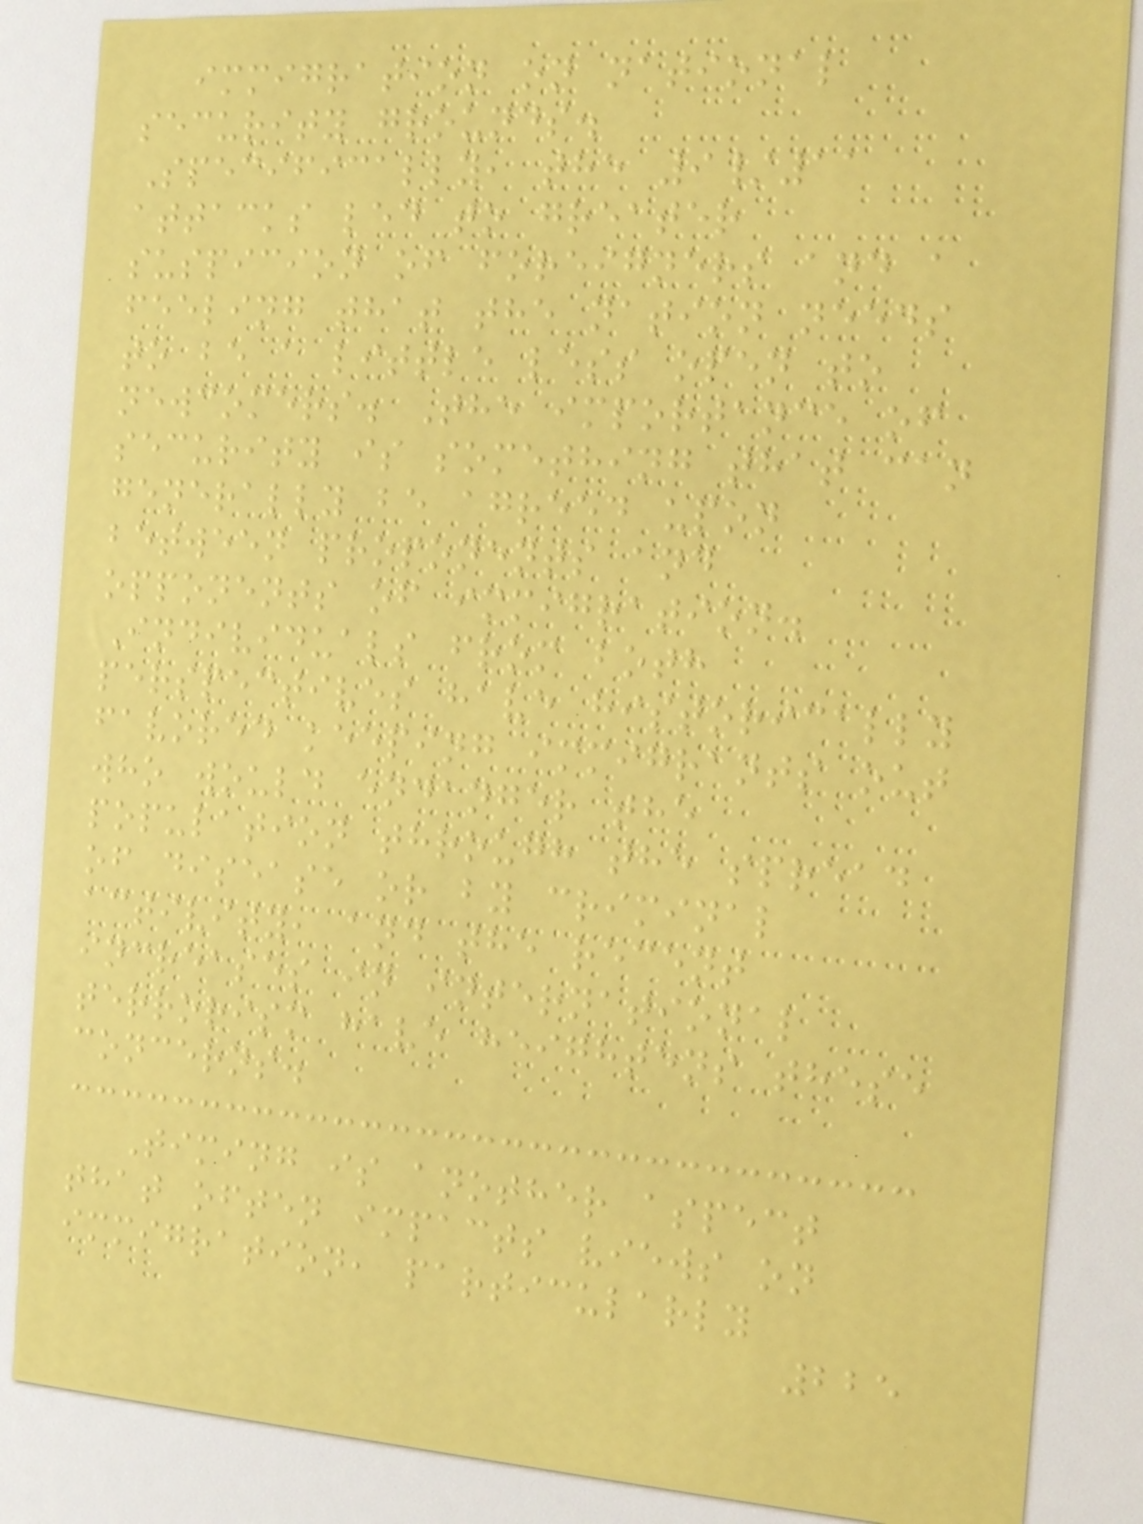immigration on national
security grounds.
Specifically, the 9/11
attacks led to greater
suspicion of foreigners and a
feeling that the nation needs
to be a little less open to
newcomers. The importance of
security is something that can
generally be agreed upon
between proponents and
opponents of immigration.
Individuals from both
perspectives have historically
favored keeping immigrants out
who would endanger the
population through the spread
of disease or by criminal
activity, and the recent
increases in international
terrorism have heightens these
concerns.
Timing is another aspect
that often impacts views on
immigration, particularly
225
